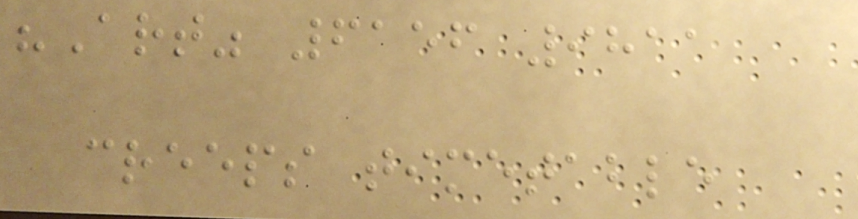"Art" 6156 9811
creeps timetable
